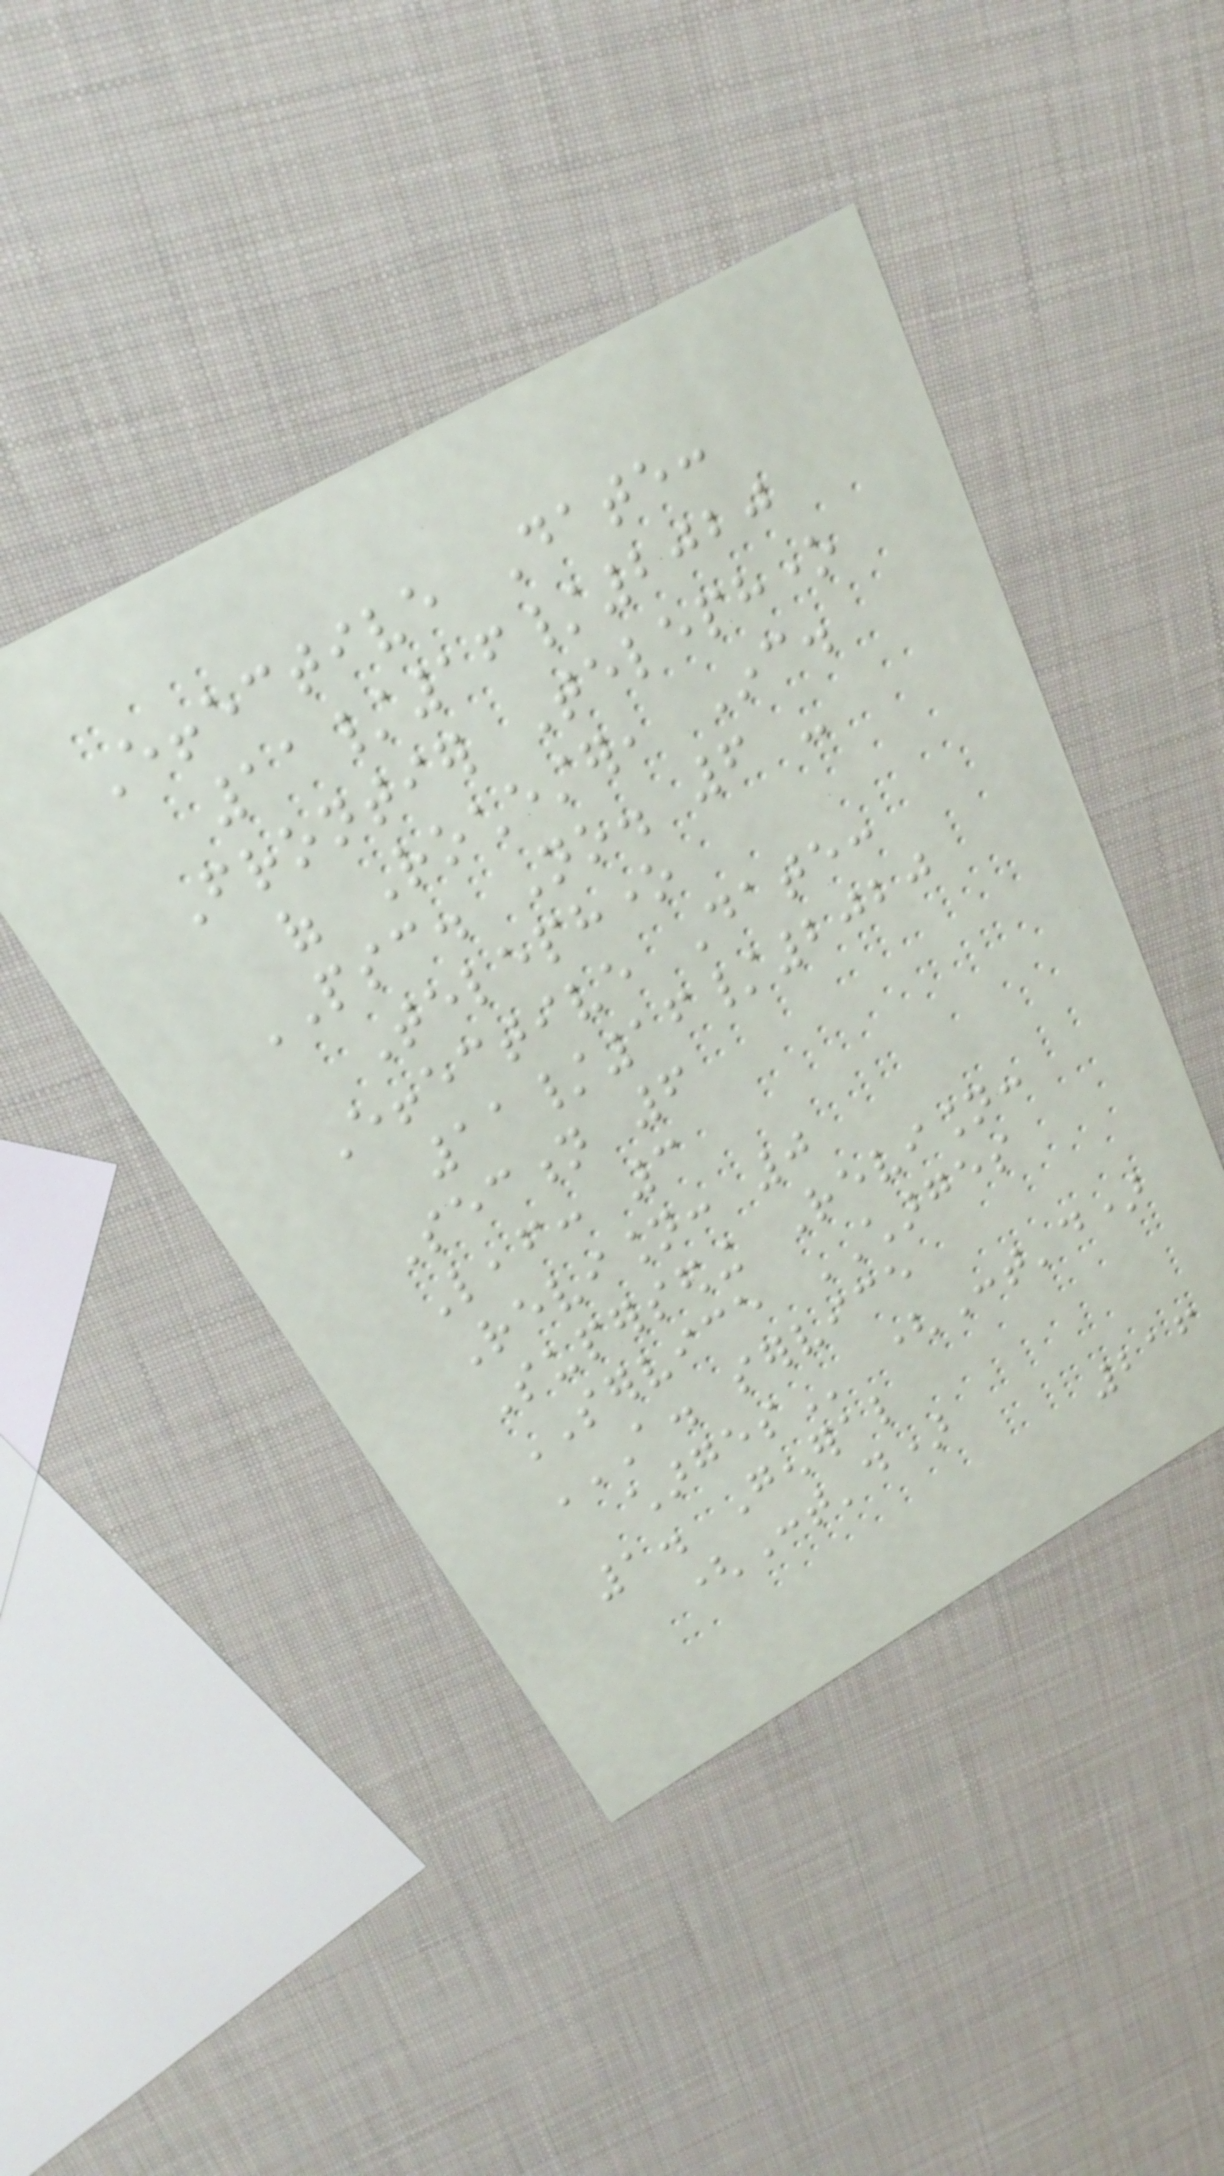Effective Date:
11/16/2020
Frontier Telephone
of Rochester, Inc.
PSC. No. 6 -
Telephone
Effective Date:
11/16/2020
Section 6
Leaf: 3
Revision: 0
Superseding Revision:
SERVICE CHARGES
A. SERVICE
CHARGES (Cont'd)
1. General
(Cont'd)
216
